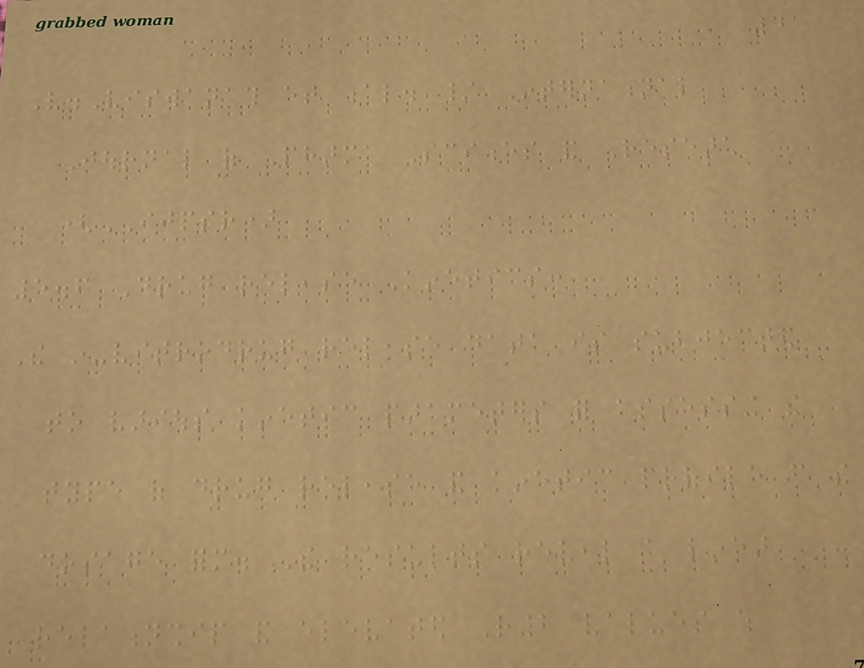41
V.Viswanath et al. / International
Journal of Pharma Sciences and Research
(IJPSR)
5.6 Drug release Kinetics:
The in-vitrodrug release data is subjected
to various kinetic parameters for assessing the
type of drug release and kinetic profile from the
dosage form. The results reveal a linear
relationship and elevated R2 values which
